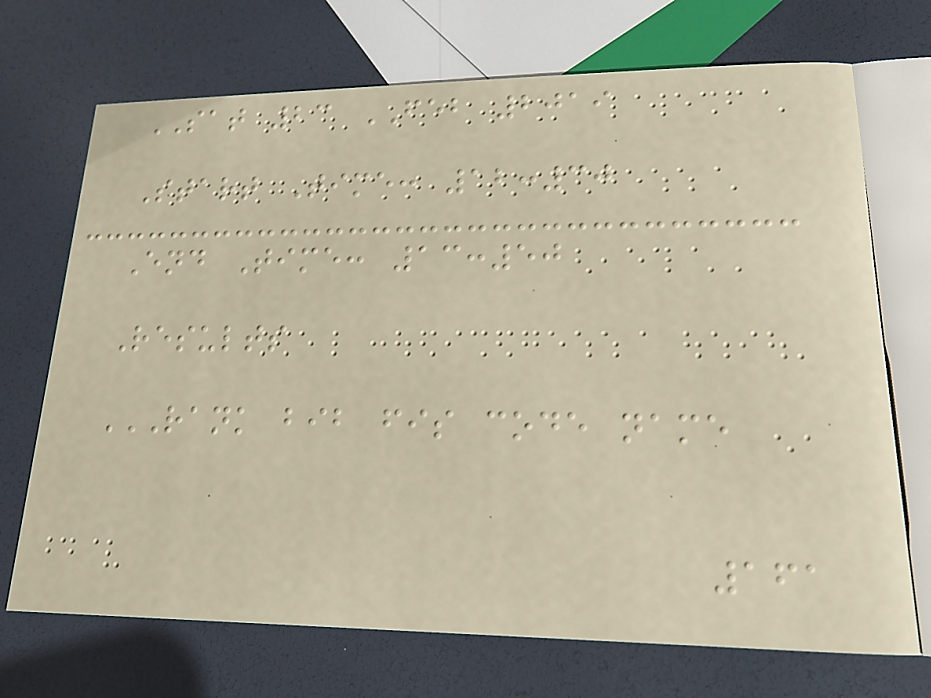SAT 23 FEB 2019
Start Time: 12:30
End Time: 13:50
Results
RANK BIB FIS CODE NAME
161
